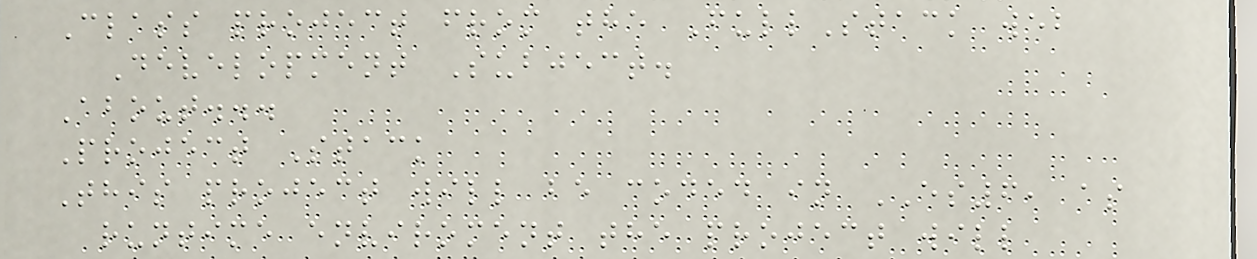Class project from the FullStack web
Development Subject.
About...
Project Stack
This project will be coded in ES6, as
runtime enviroment the project will
